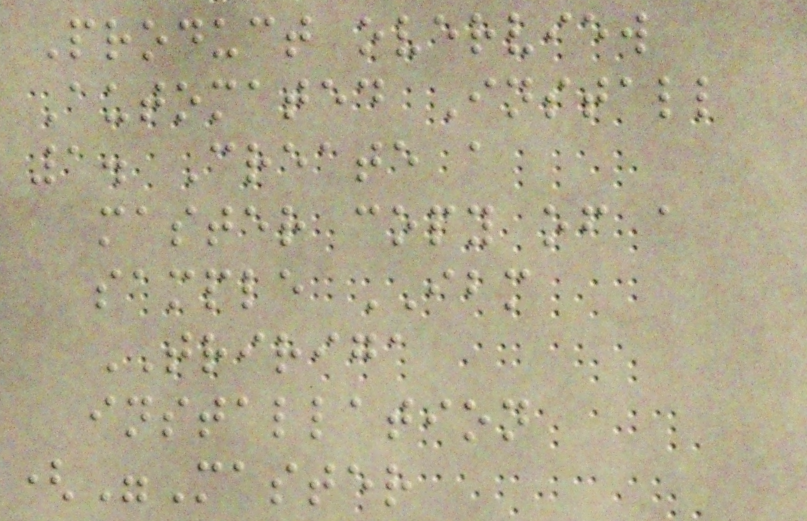Product overview
Automated Install
1. Create a
master copy of a
sample IBM
TRIRIGA
installation
("Master
